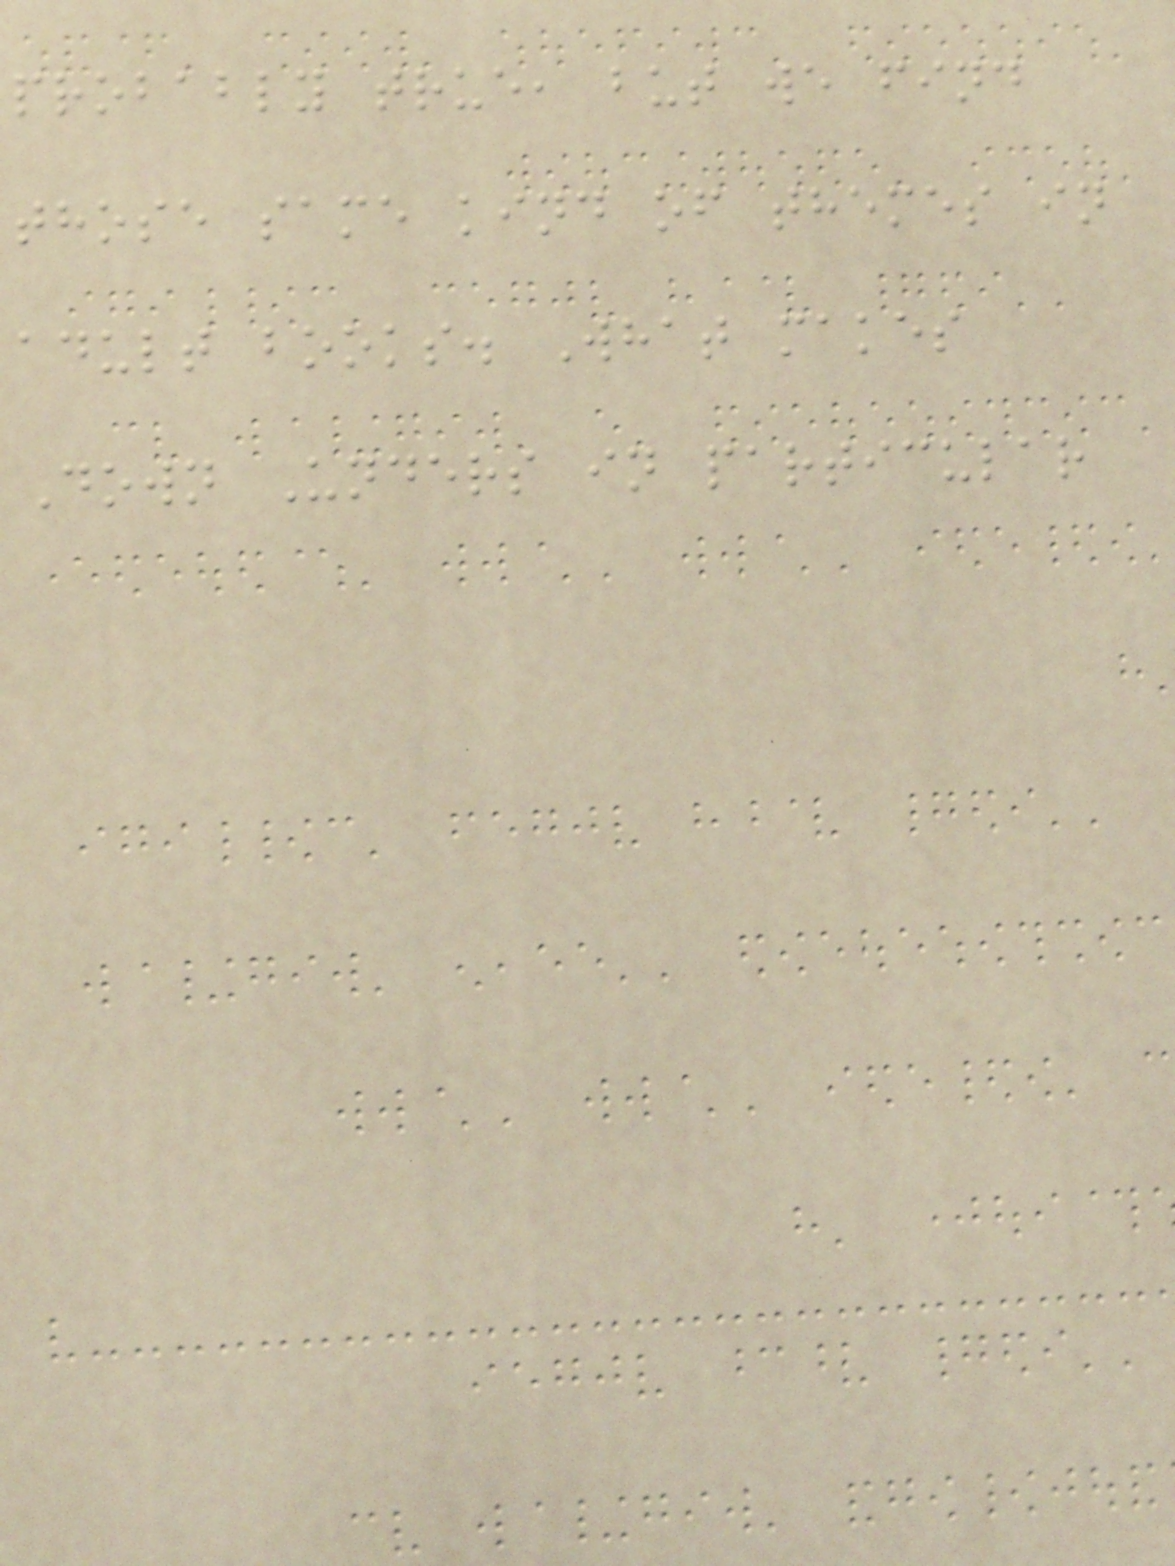probably true, but we find
those same kind of themes in
adult books. What makes
Down Unders in particular
